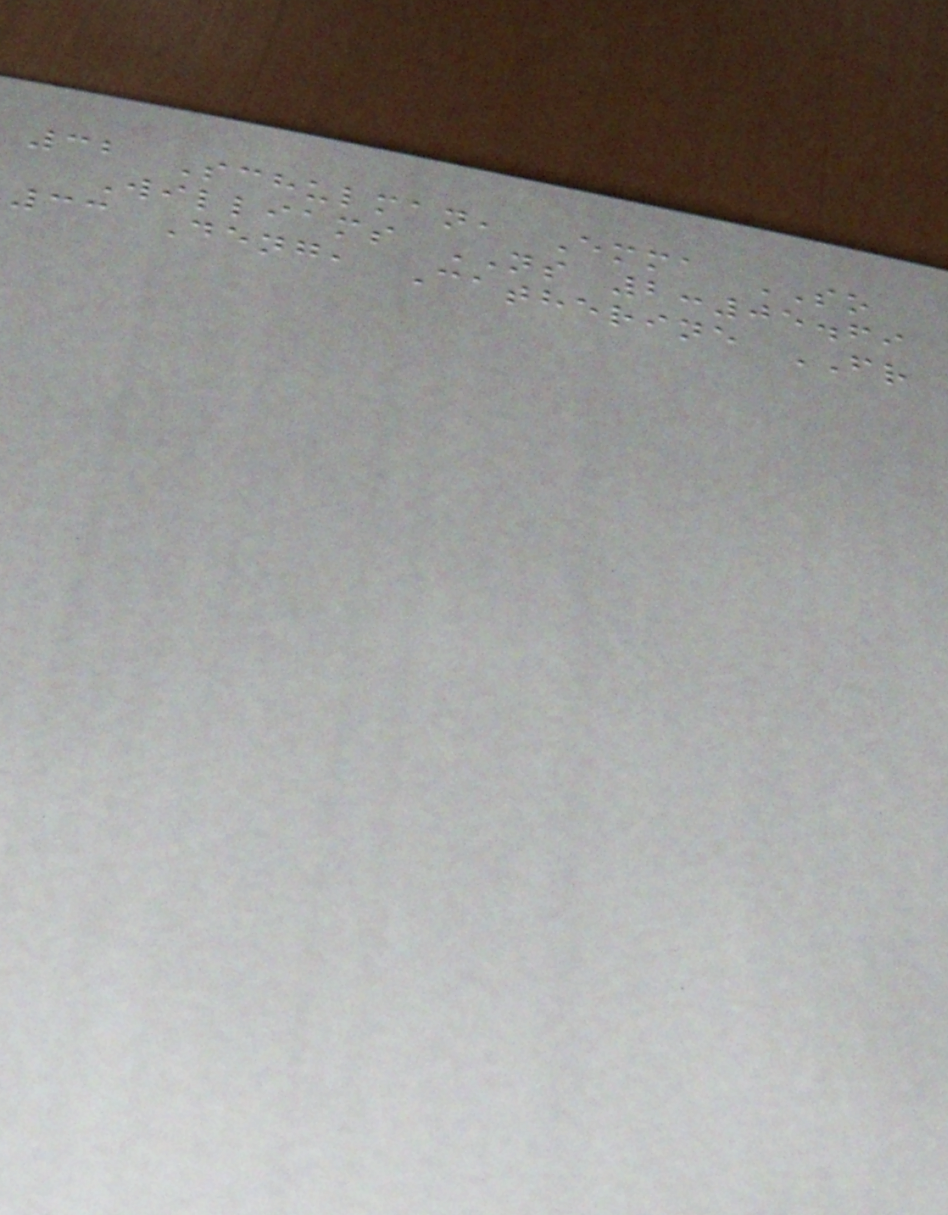32 Schulman, Emma SO
Williams NS 2:05.69
33 Deng, Catherine FR
